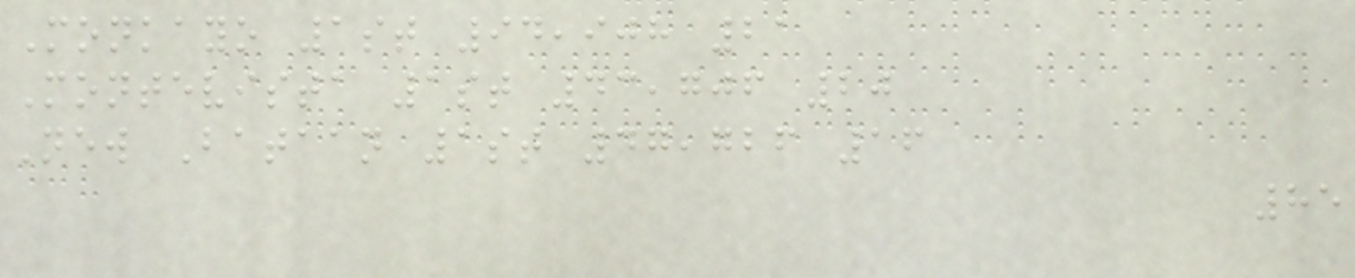Monkayo 1st 94,908 21
Montevista 1st 43,706 20
New Bataan 1st 47,726 16
85
